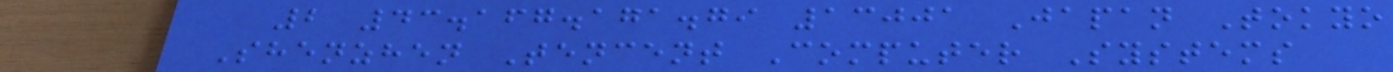2 43.167.171.79 13001 Japan Tokyo
Shenzhen Tencent Computer Systems
